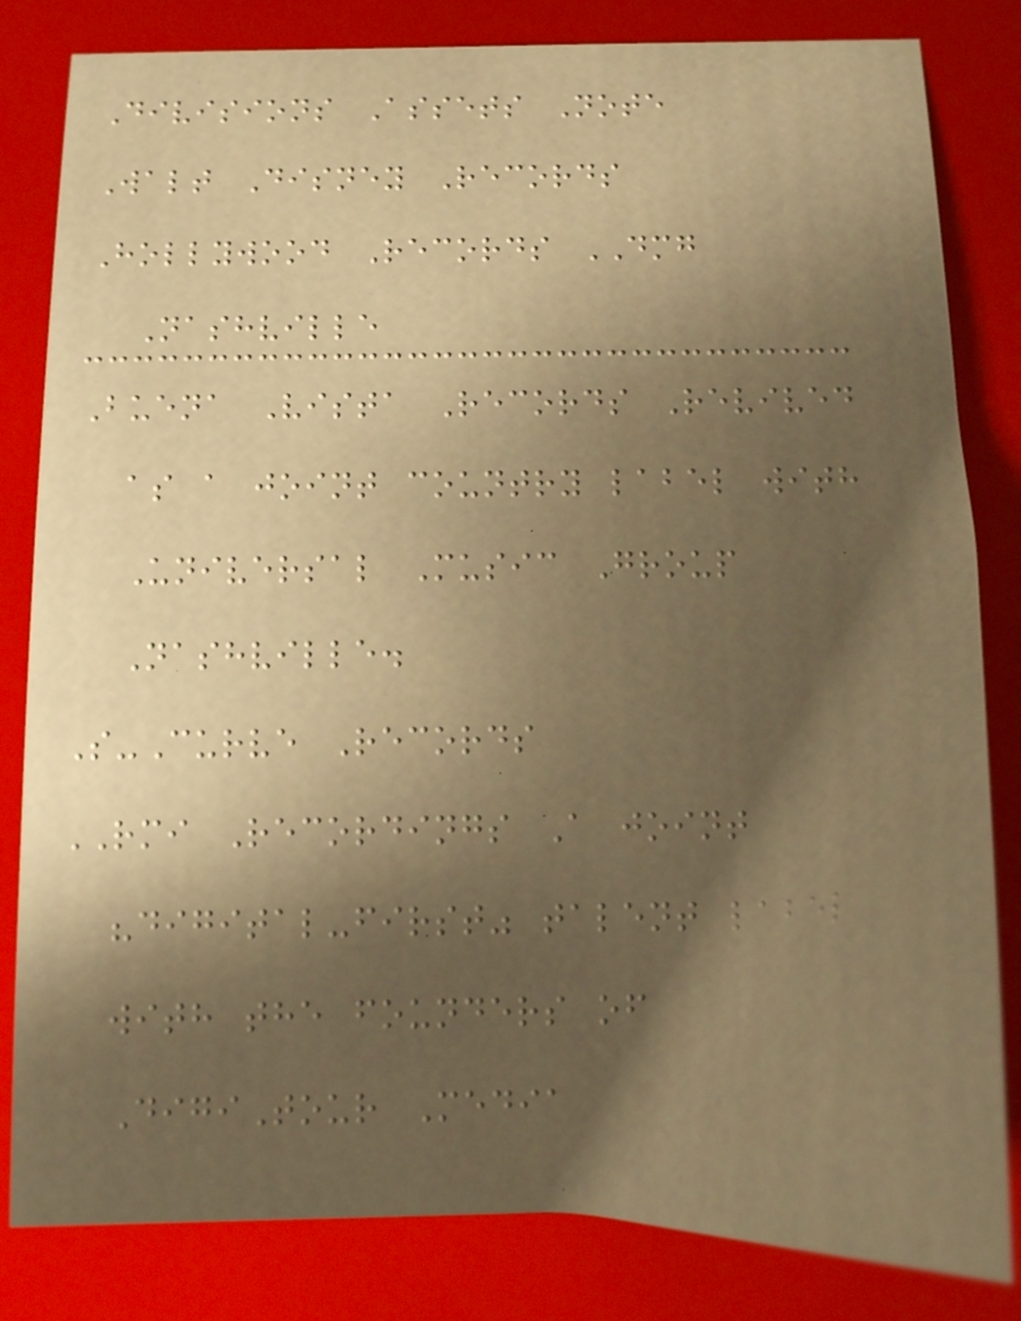Divisions Assets Note
Walt Disney Records
Hollywood Records DMG
Nashville
Buena Vista Records Revived
as a joint country label with
Universal Music Group
Nashville.
S-Curve Records
RMI Recordings A joint
"digital-first" talent label
with the founders of
DigiTour Media
